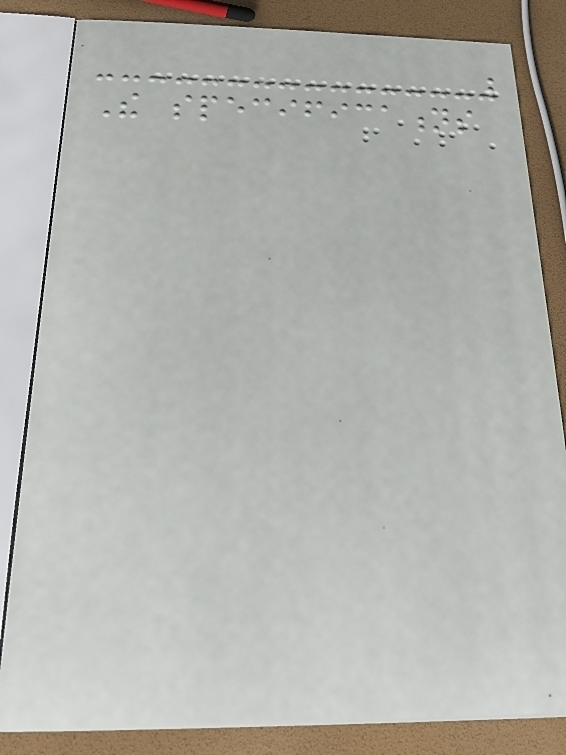The specifications
